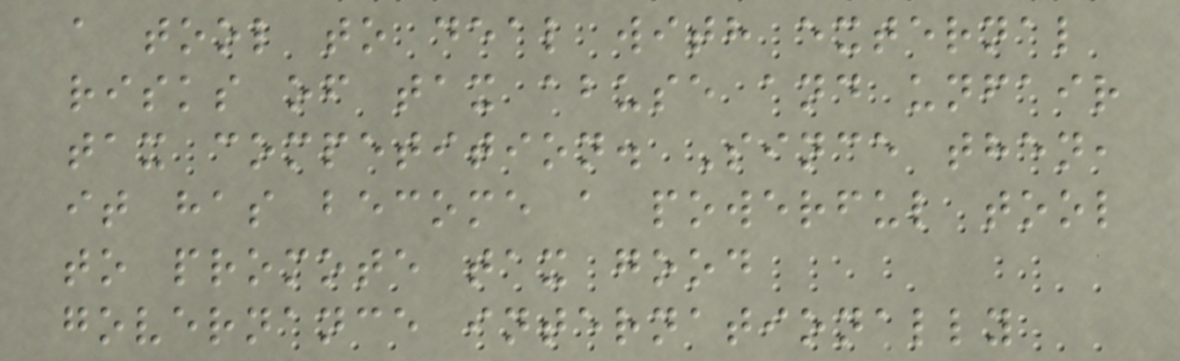a tool to deal with external
risks of tax abuse and unfair
tax competition. Since then,
it has become a powerful tool
to promote tax good
governance internationally
